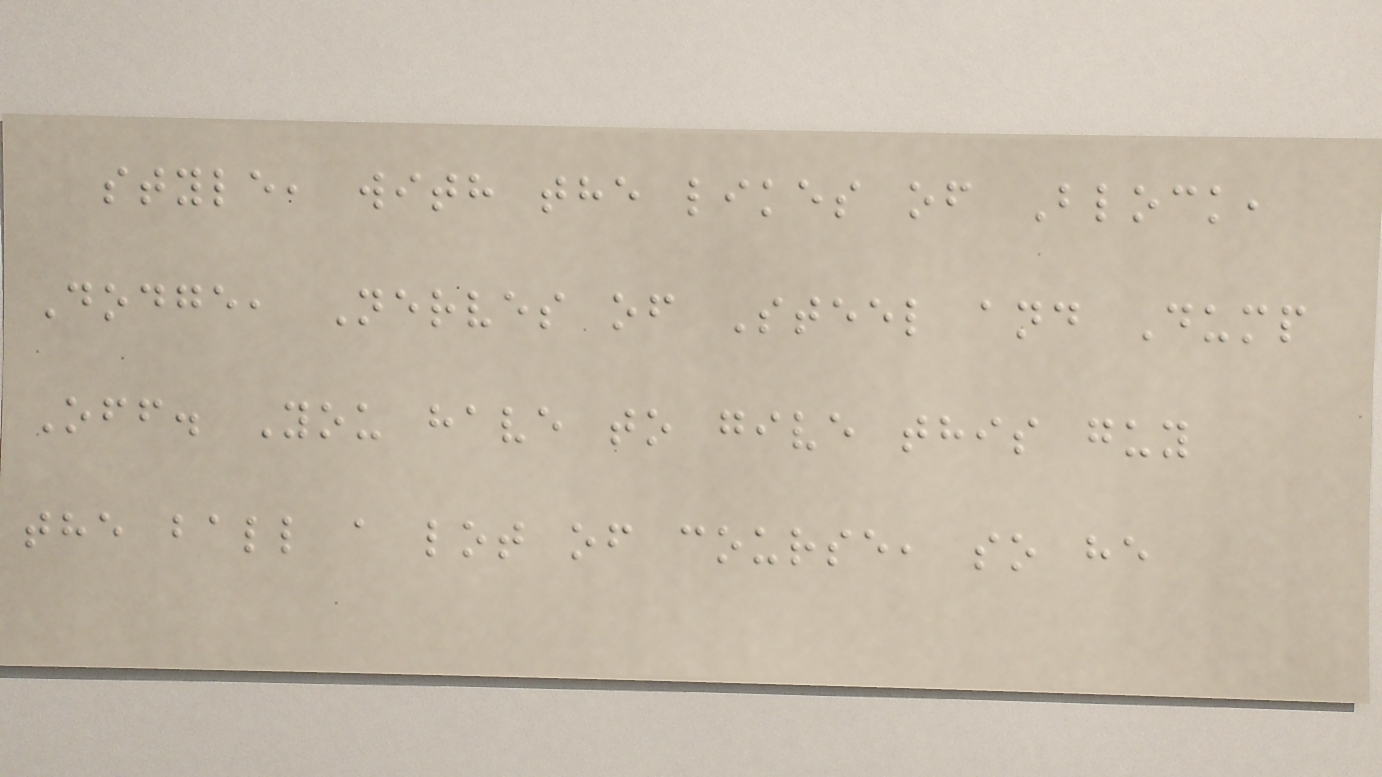style, with the likes of Block,
Dodge, Nerves of Steel and Dump
Off. You have to give this guy
the ball a lot of course, so he
